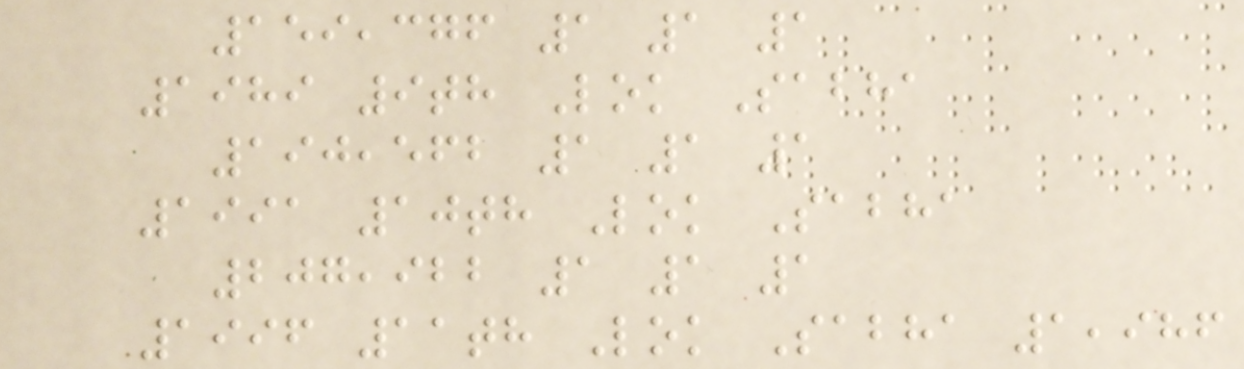159,376 1 1 1
1989 9th Lok Sabha
190,562 1 1 1
1991 10th Lok Sabha
207,922 1 1 1
1996 11th Lok Sabha 1,986
